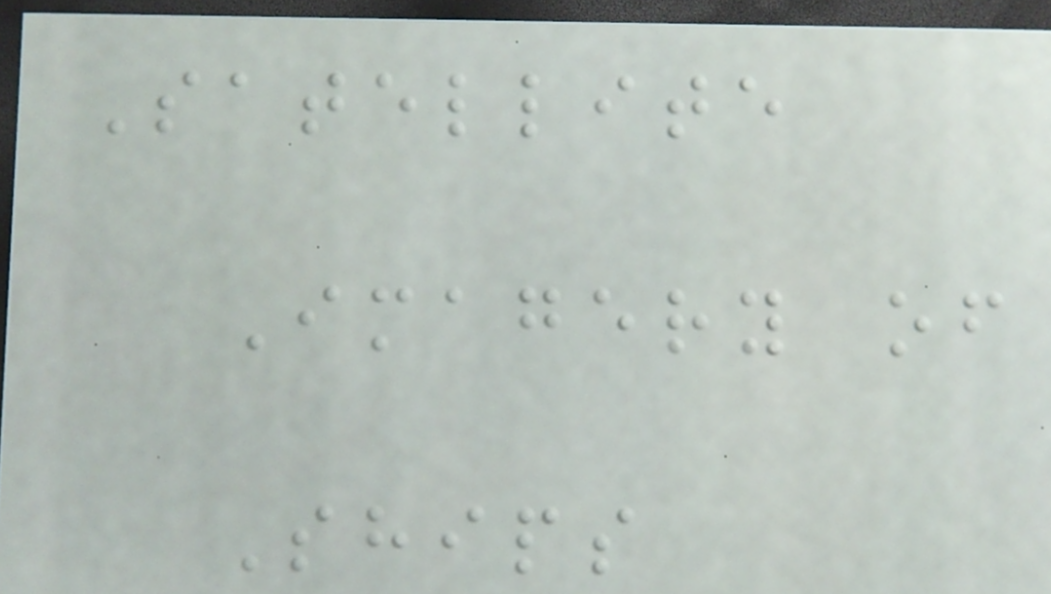Satellite
Imagery of
Ships
